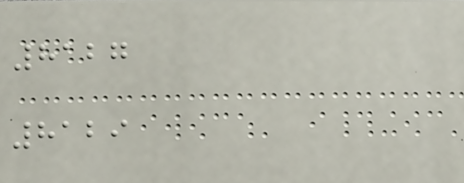8127
8129
